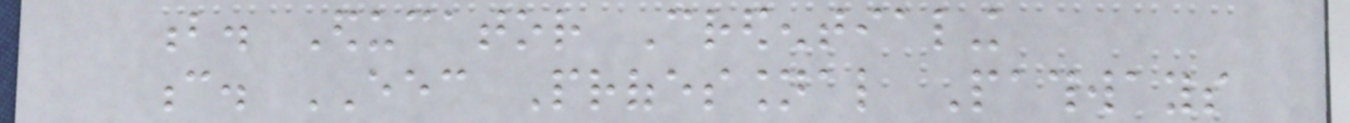b. Educator Credentialing
c. EEC Professional Pathways
